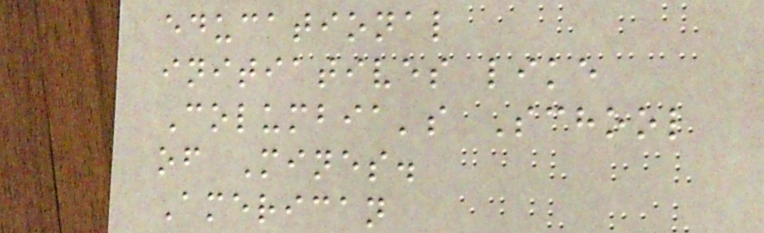educational
initiatives like
Columbia's School
of Mines.
American
